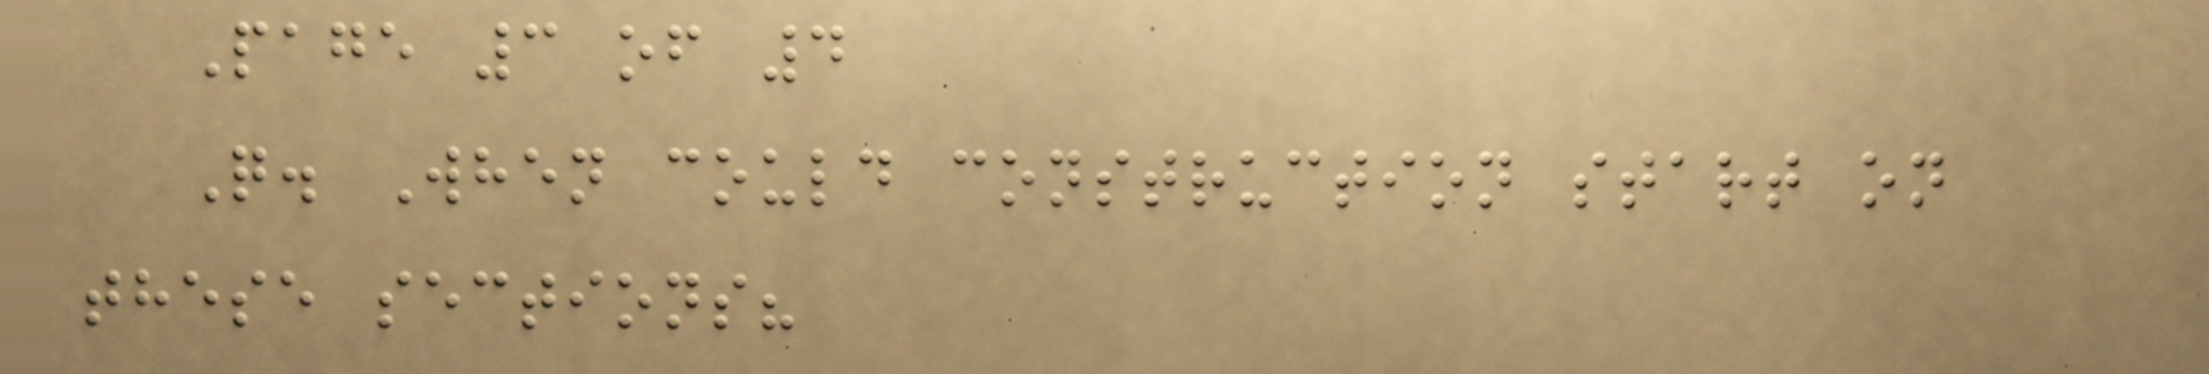Page 3 of 4
Q. When could construction start on
these sections?
